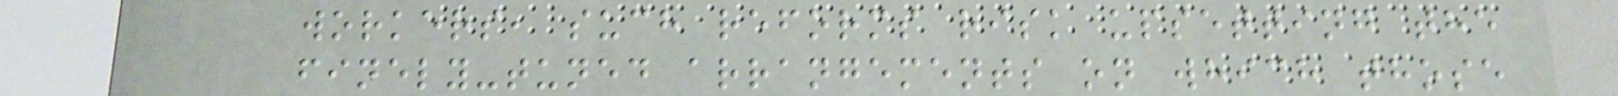workers, such reforms risk upsetting the
finely-tuned arrangements on which those
